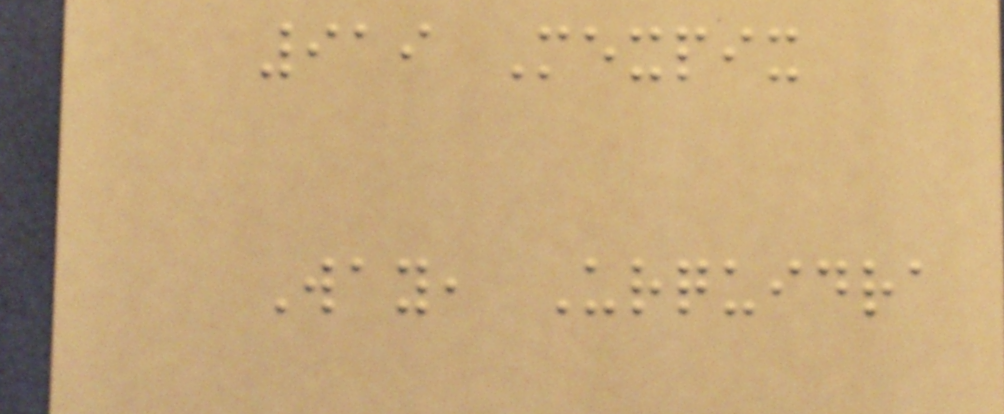919 Mexpix
Way, Urquidra
